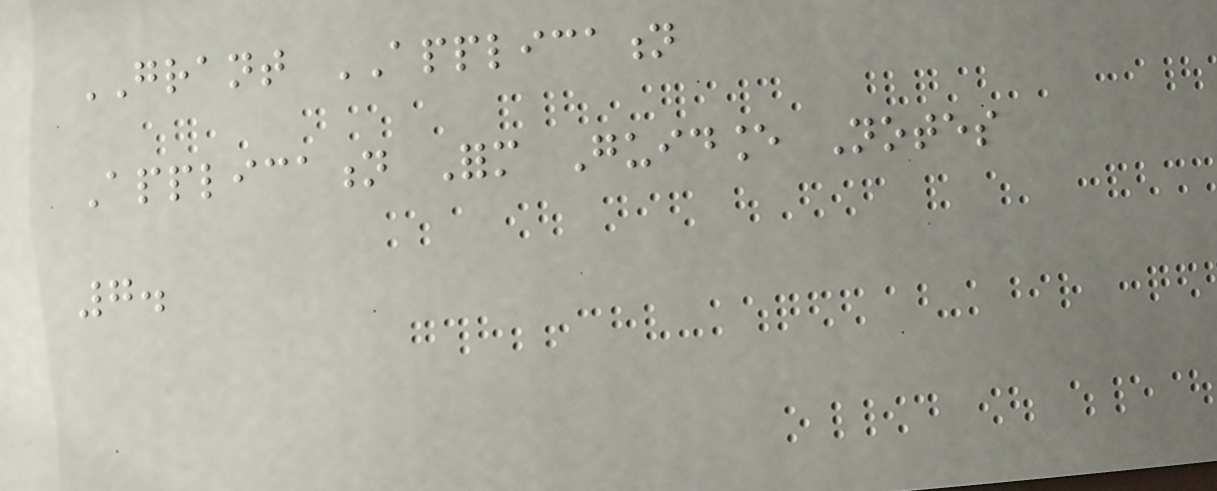GRANT APPLICATION
Application Form Guidance Notes
7.
